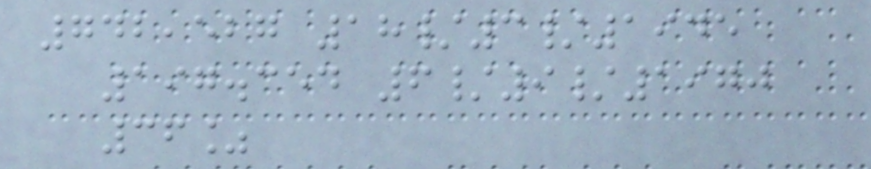742,527 18/3/1945
197.354 6/9/1970
36%
